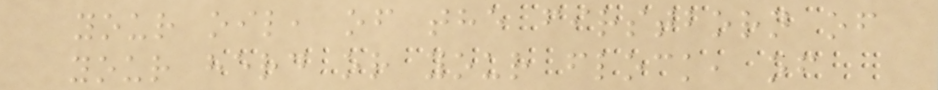your oil, of the firstborn of
your herd or your flock, of
